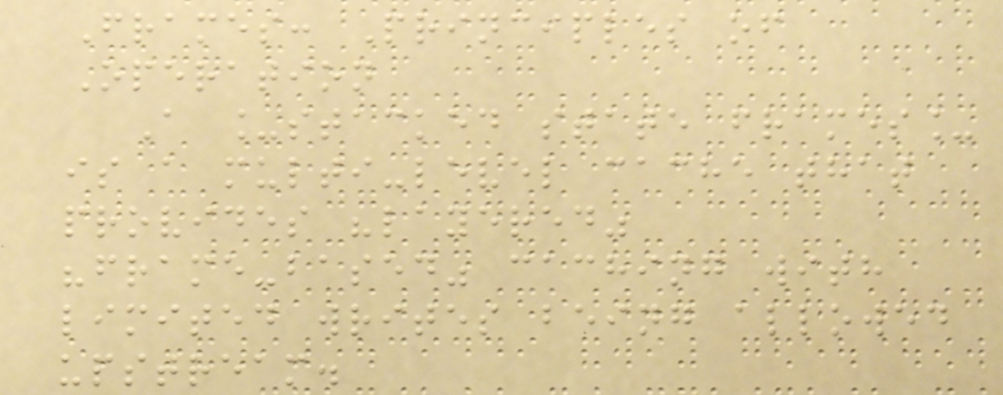Frames: Principles of
Operation
A _stacked state frames_
is a multi-level cache that
provides "layered"
"frame-based" caching with
limited writes being allowed
upstream.
